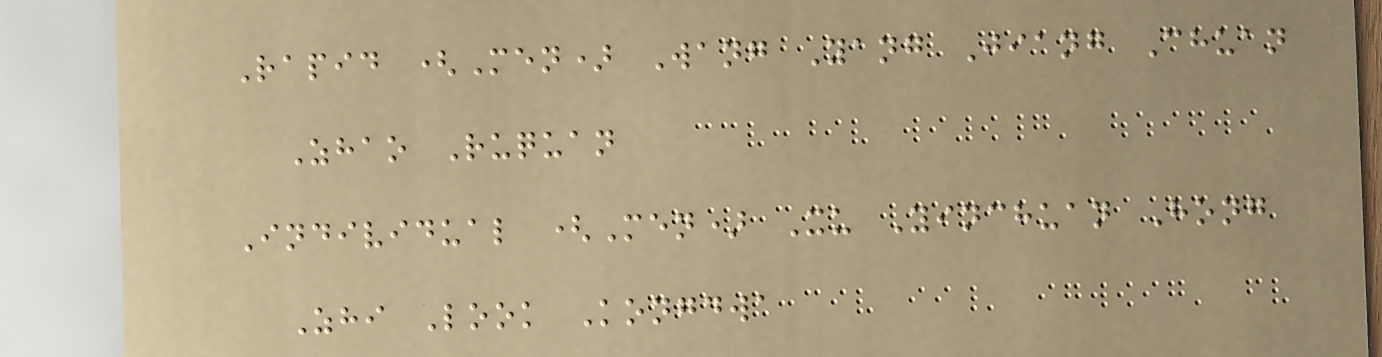Rapid (Men) Wang Yang Jiang Chuan
Zhao Ruquan
Individual (Men) Xu Yinchuan Hong
Zhi Look Kongdwa
